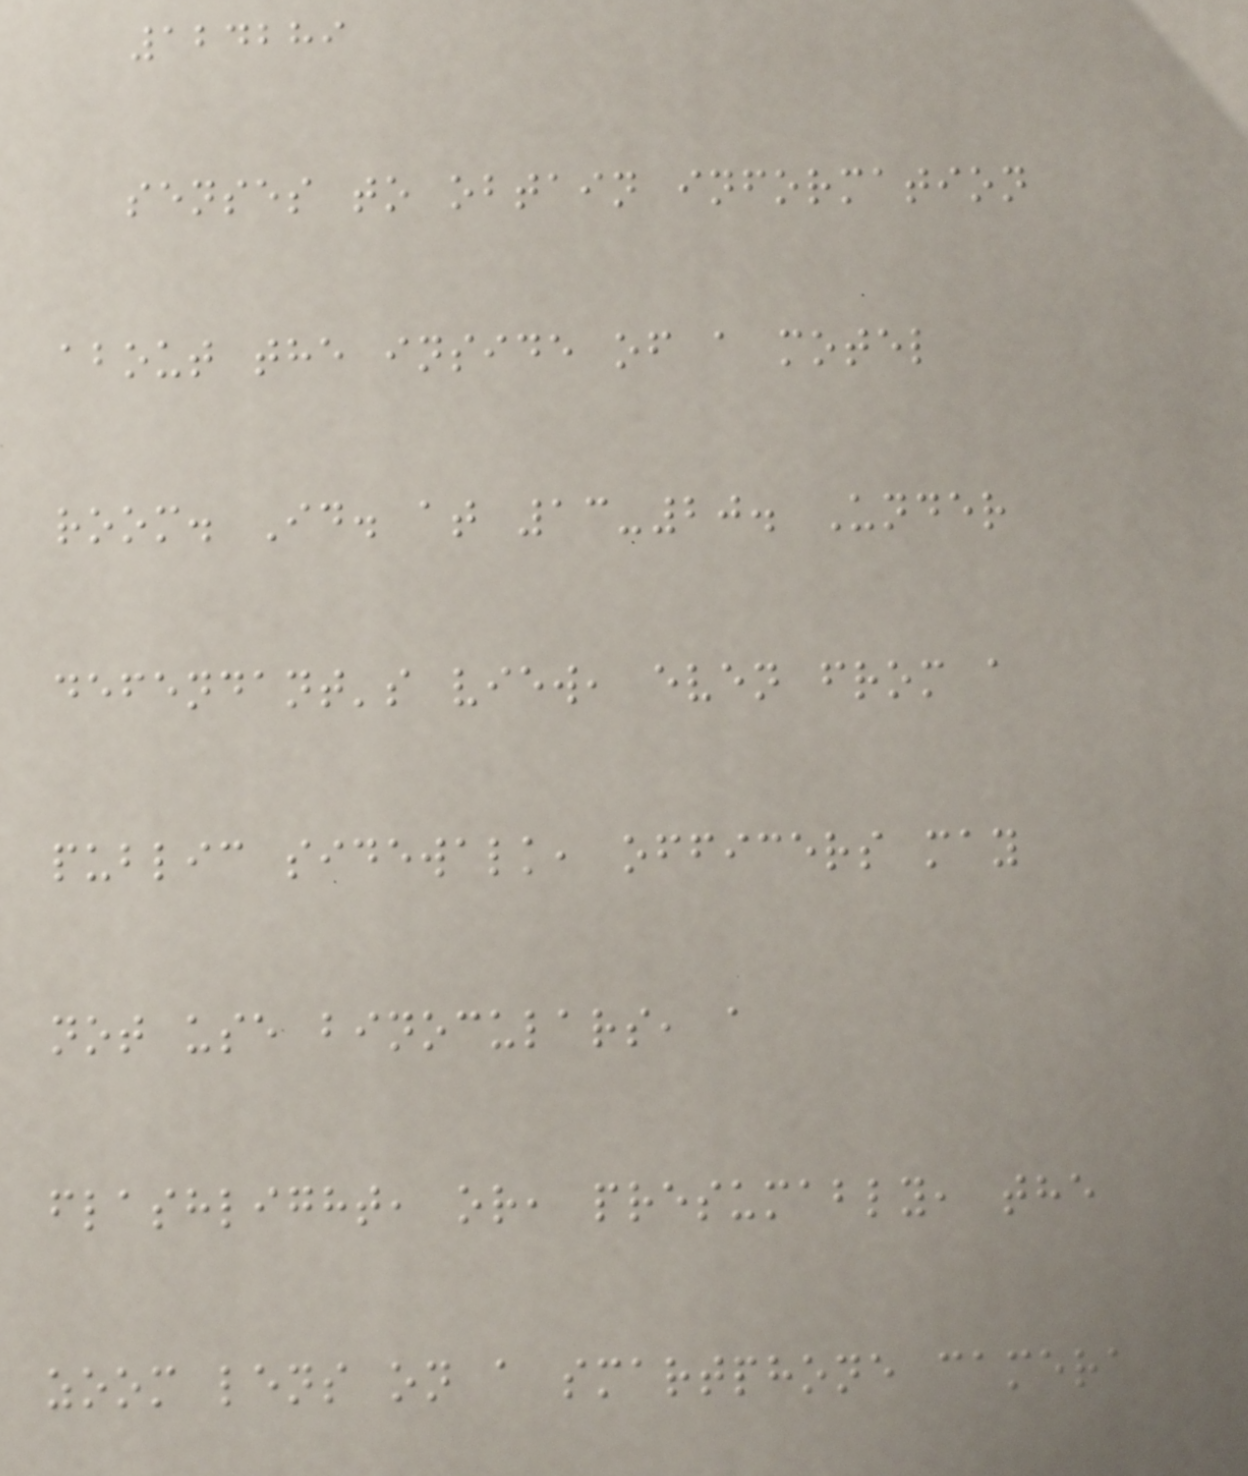124289
senses to obtain information
about the inside of a motel
room. Id. at 13-20. Under
defendant's view, even from a
public sidewalk, officers may
not use binoculars, a
flashlight, or, presumably, the
zoom lens on a smartphone camera
